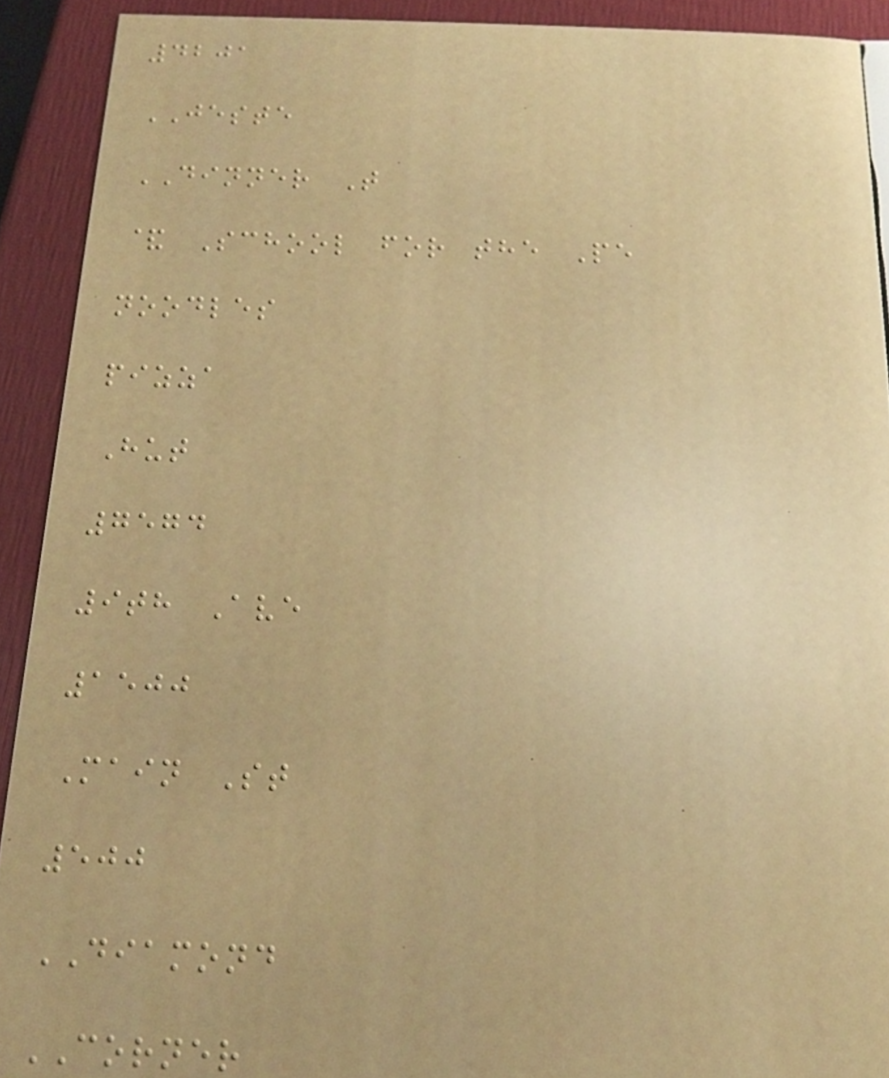4201
JESTE
DINNER T
& School for the Pe
noodles
pizza
Hut
7574
9th Ave
1500
Main St
500
DIAMOND
CORNER
